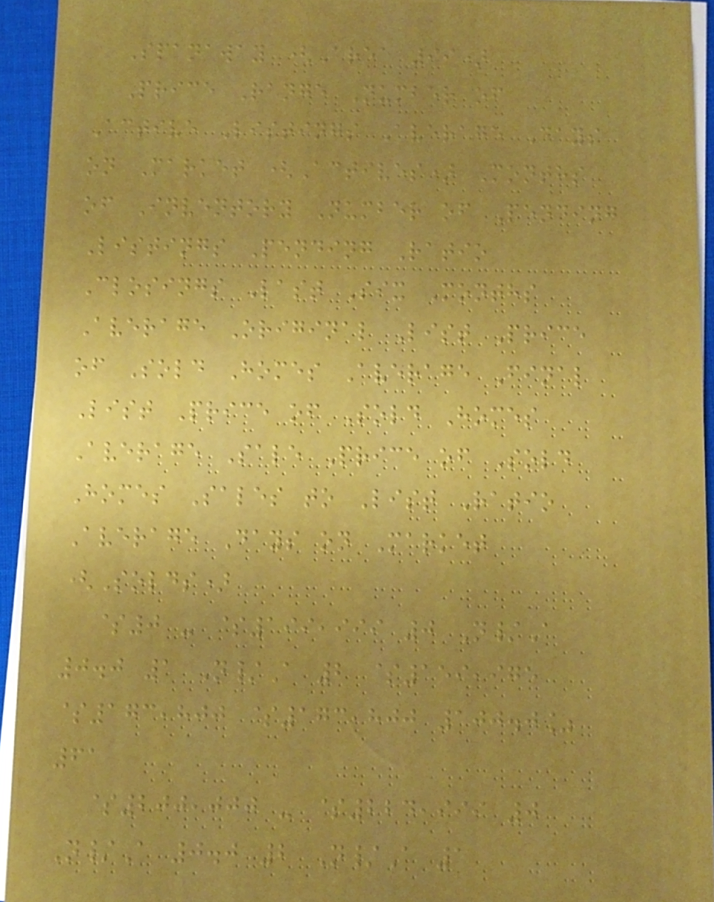Spanaway (Area 99)
Price Range Number of
Active Listings Average Days
on Market (Actives) Months
of Inventory Number of Pending
Listings Pending Ratio
Closings Last Six Months
Average Original List Price
of Sold Homes Average Final
List Price of Sold Homes
Average Sale Price of Sold
Homes Sales to List Ratio
Average Days on Market
(Solds)
$0 - $199,999 0 N/A
0.0 1 N/A 2 $159,975
$173,800 $173,800 100.0%
61
$200,000 - $224,999 0
N/A 0.0 2 N/A 1
